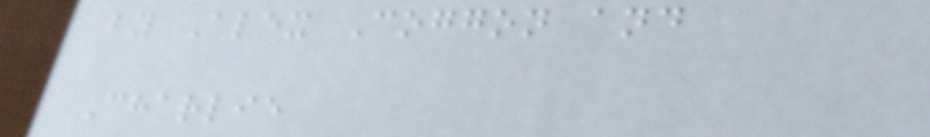by Alex Coggon and
Charlie
